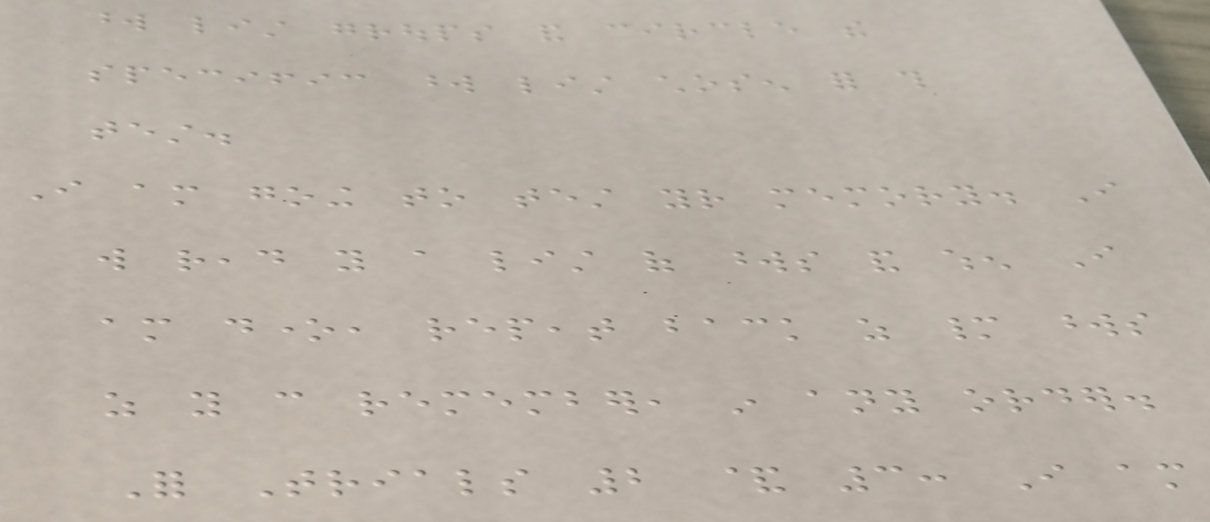word list groups and circle the
specific word list chosen for this
test.
I am going to test your memory. I
will read you a list of words and when I
am done, repeat back as many words
as you can remember, in any order.
For Trials 2 & 3: I am
